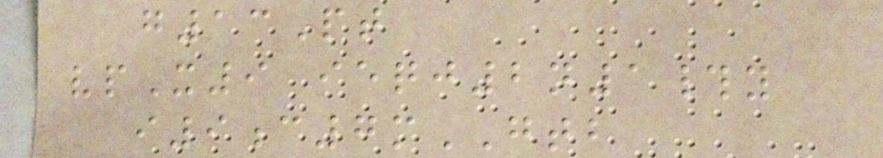g13Pt
vpX9 ieqj2n1#y
i9c7mGTB
